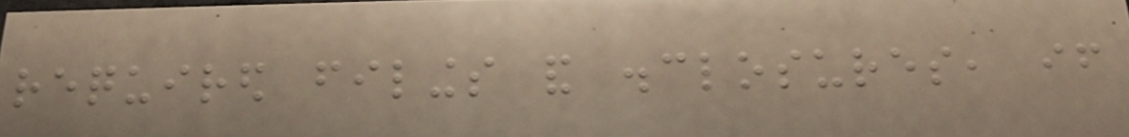required filings and disclosures, if
